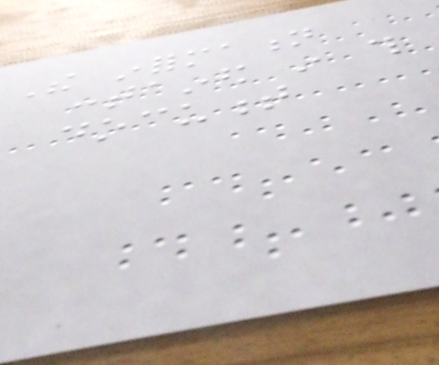The information
contained in this
document
